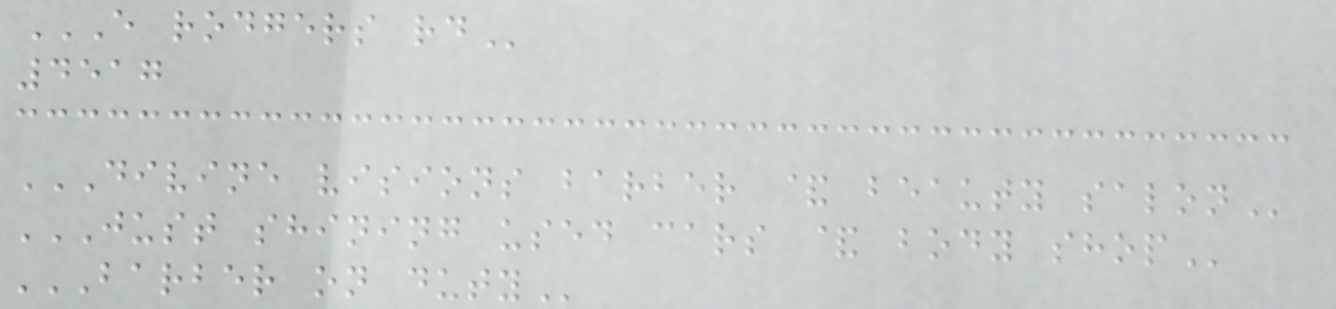E RODGERS RD
4517
DIVINE VISIONS BARBER & BEAUTY SALON
JUST SHINING USED CARS & BODY SHOP
BARBER ON DUTY
